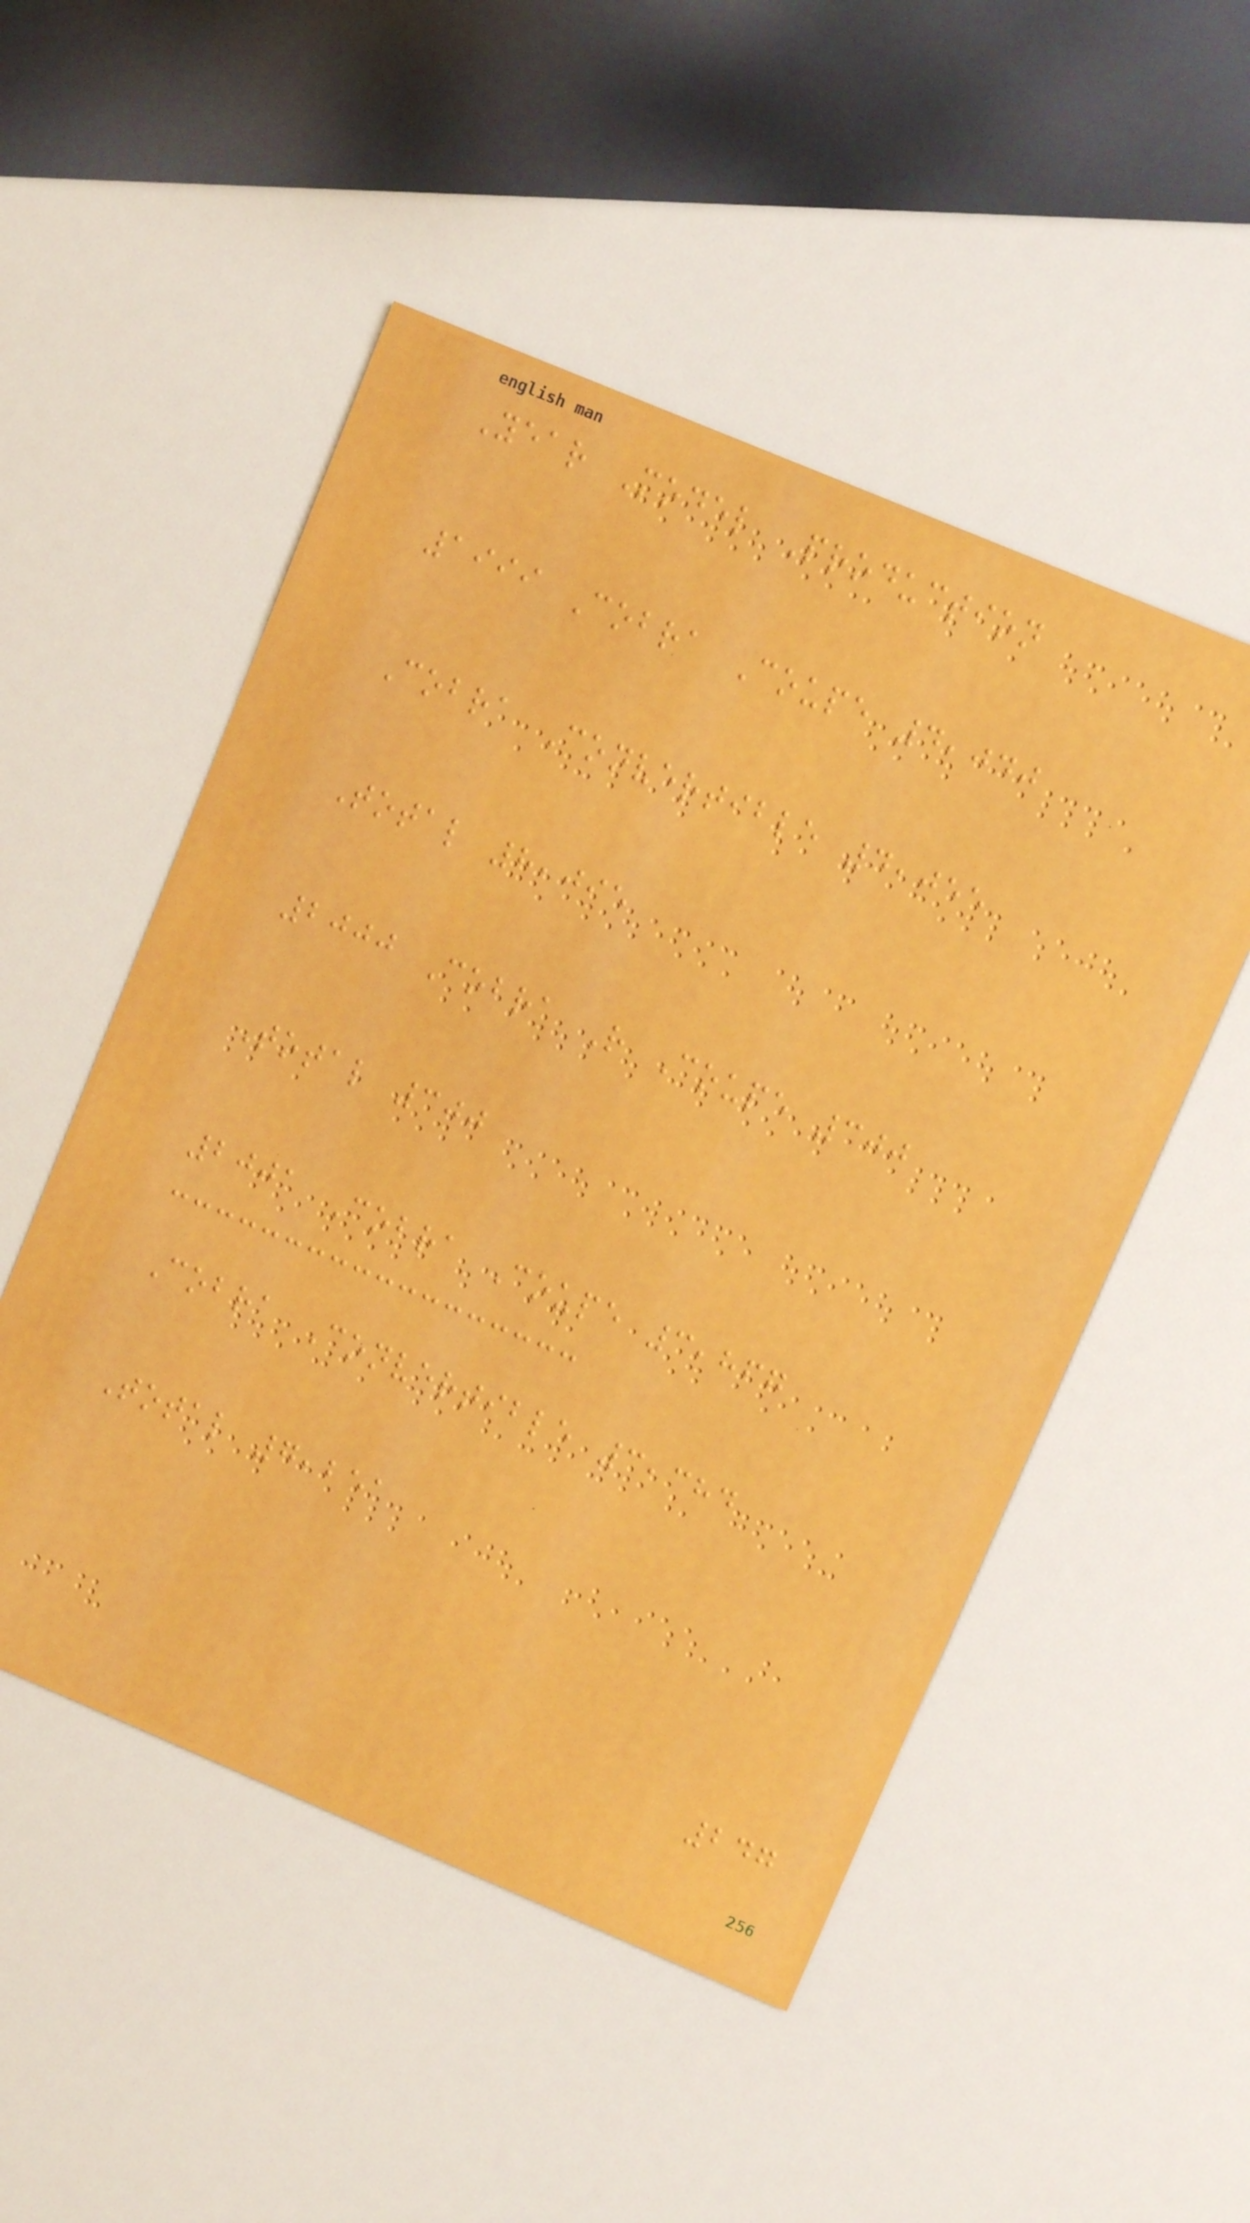Year Model Production
1999 Cobra Coupe 4,040
Cobra Convertible 4,055
Total 8,095
2000 Cobra R Coupe 300
Total 300
2001 Cobra Coupe 3,867
Cobra Convertible 3,384
Total 7,251
247
